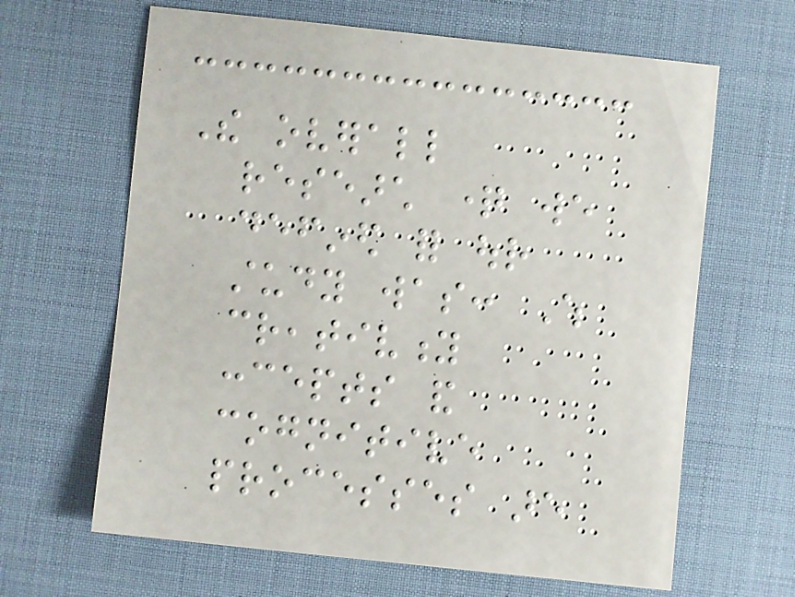The overall
research question we
defined for our
study was: Which
creativity
concepts and
cognitive
processes are
